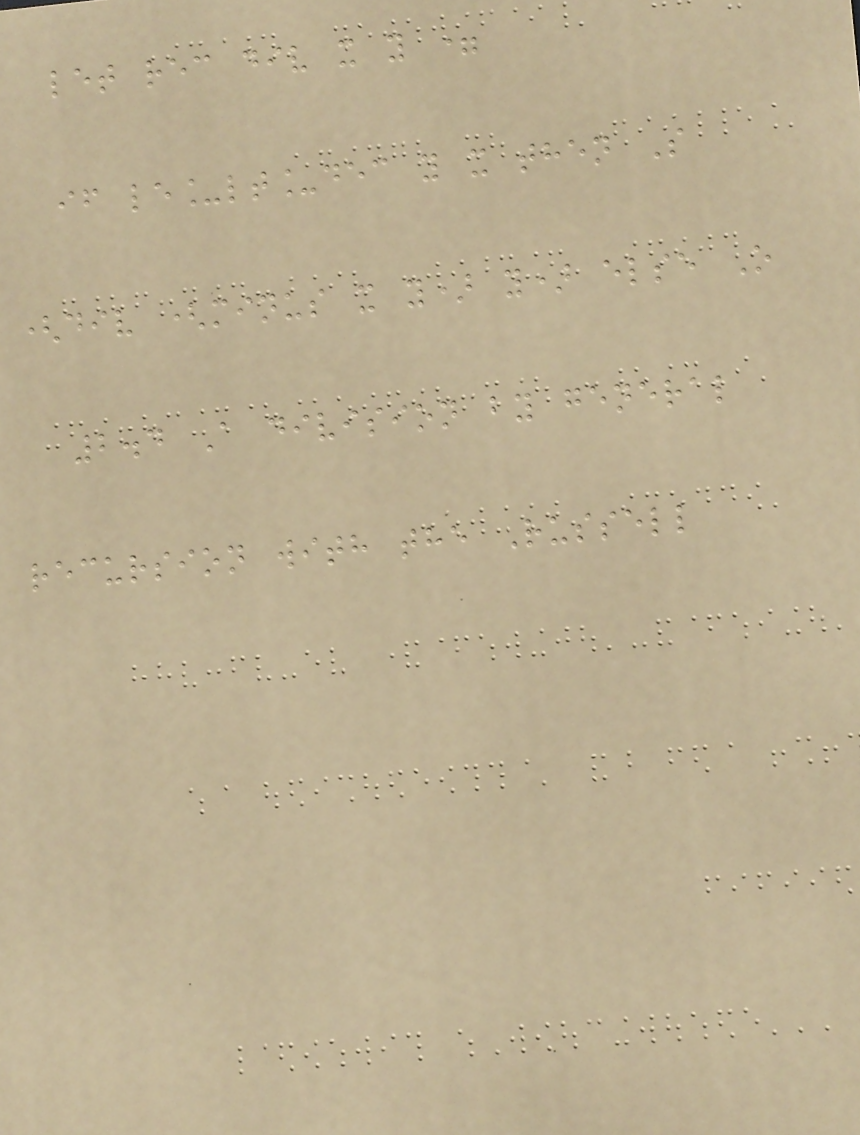let rec div x y =
if le_lt_dec y x then S
(div (minus x y) y) else O
2.4 A division by general
recursion with the Russell
